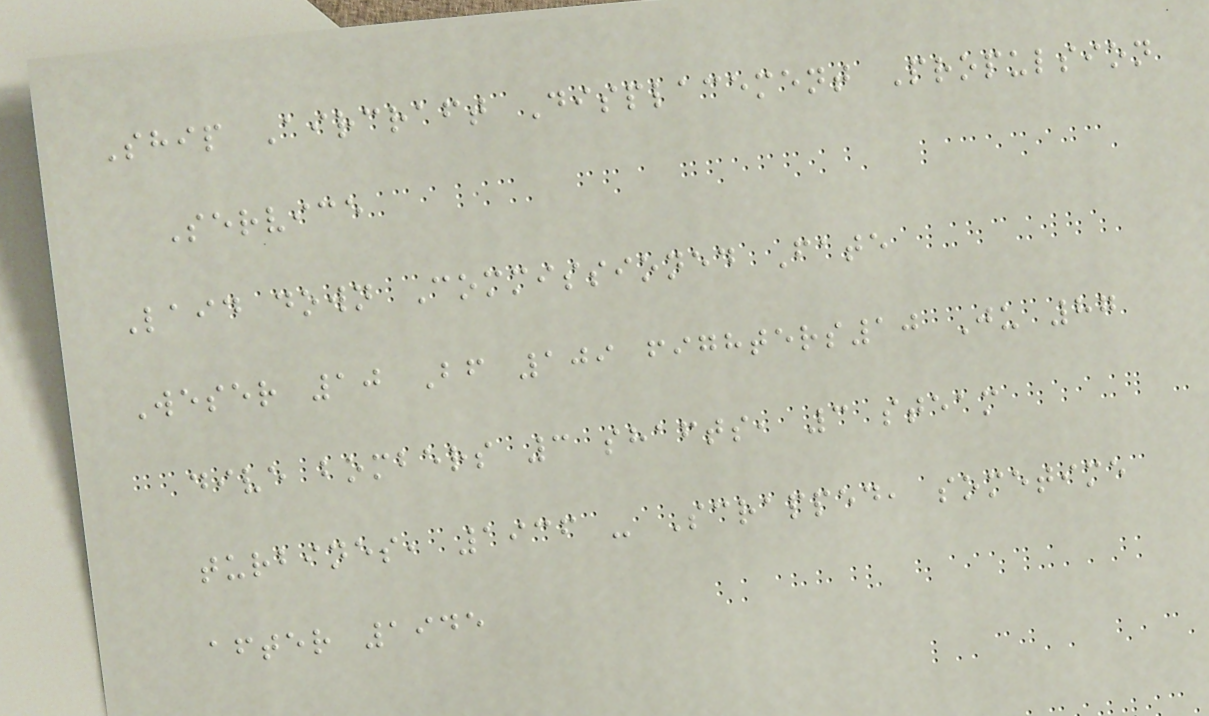Ship Aircraft Displacement Propulsion
Service
Laid down Commissioned Fate
Weser 10 Bf 109 fighters10 Ju 87
dive bombers 3 shafts, 3 steam
turbines, 1936 - Scrapped, sometime
after 1945
